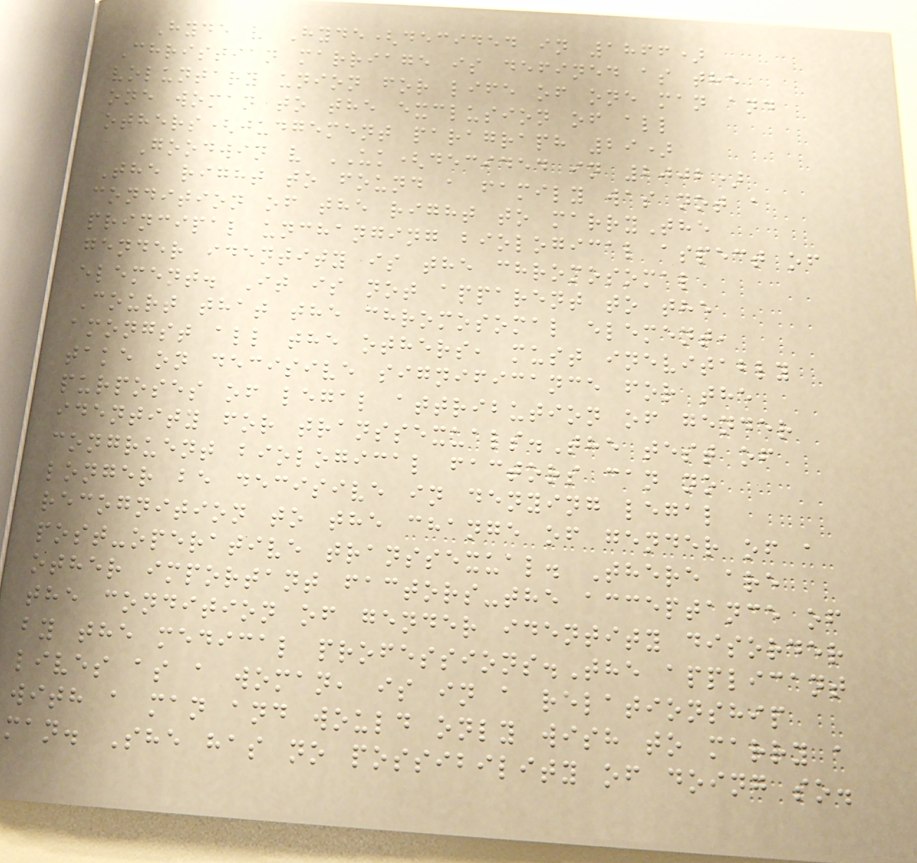Hyde v Hyde(decided in 1866)
Christian marriage is defined as the
voluntary union for life of one man and
one woman to the exclusion of all
others(judgement paragraph 29)
Goodwin v UK(decided in 2002)
The right to found a family was not a
condition of the right to marryThe
principal unchanging biological aspect of
gender identity is the chromosomal
element. It is not apparent to the
Court that the chromosomal element,
amongst all the others, must inevitably
take on decisive significance for the
purposes of legal attribution of gender
identity for transsexuals.The test of
congruent biological factors can no
longer be decisive in denying legal
recognition to the change of gender of a
post-operative transsexual. There are
other important factors-the acceptance of
the condition of gender identity disorder
by the medical professions.The applicant
lives as a woman, is in a relationship
with a man and would only wish to marry a
man. She has no possibility of doing so.
